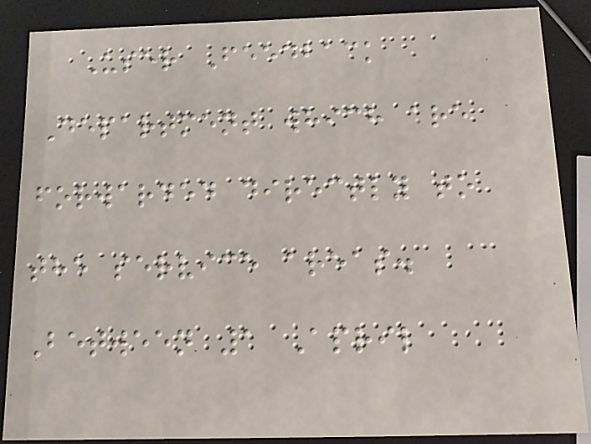User Feedback
Department which are
forwarded directly to
the service areas.
Between 1 April
